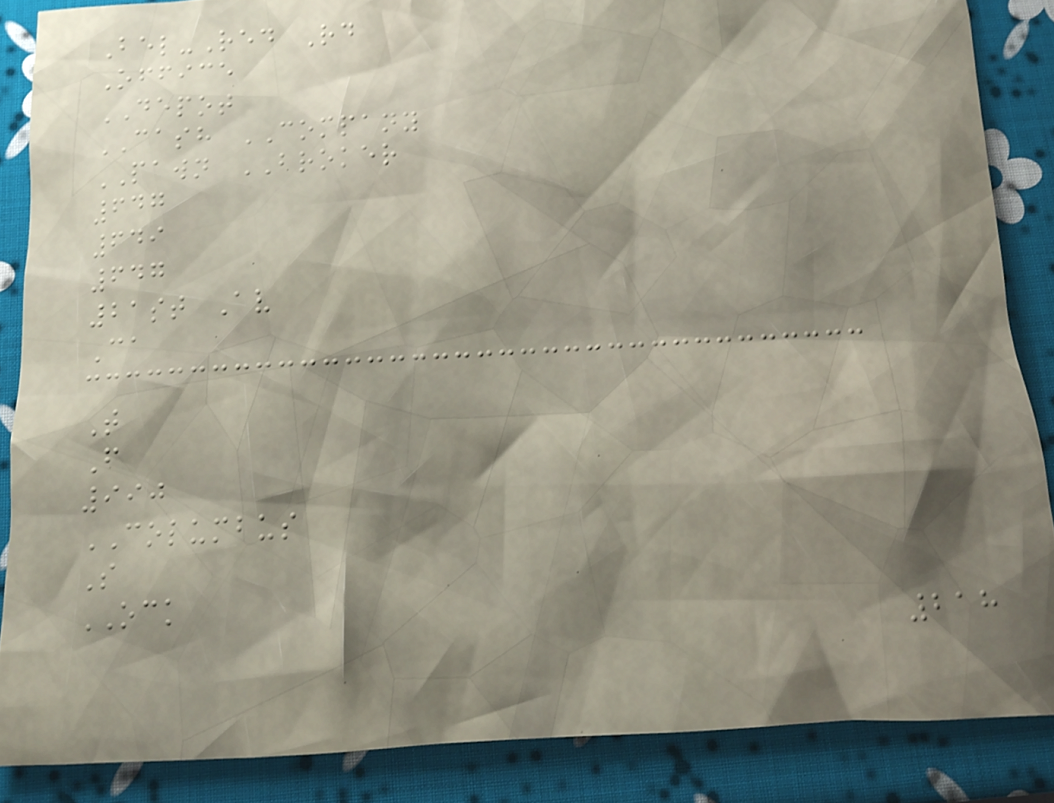Bel-Red Rd
Office
DEPOT
CASH COMPANY
PAWN BROKER
647
649
647
21st Av
Ca
T
F
990
COLUMBUS
S
OCK
218
